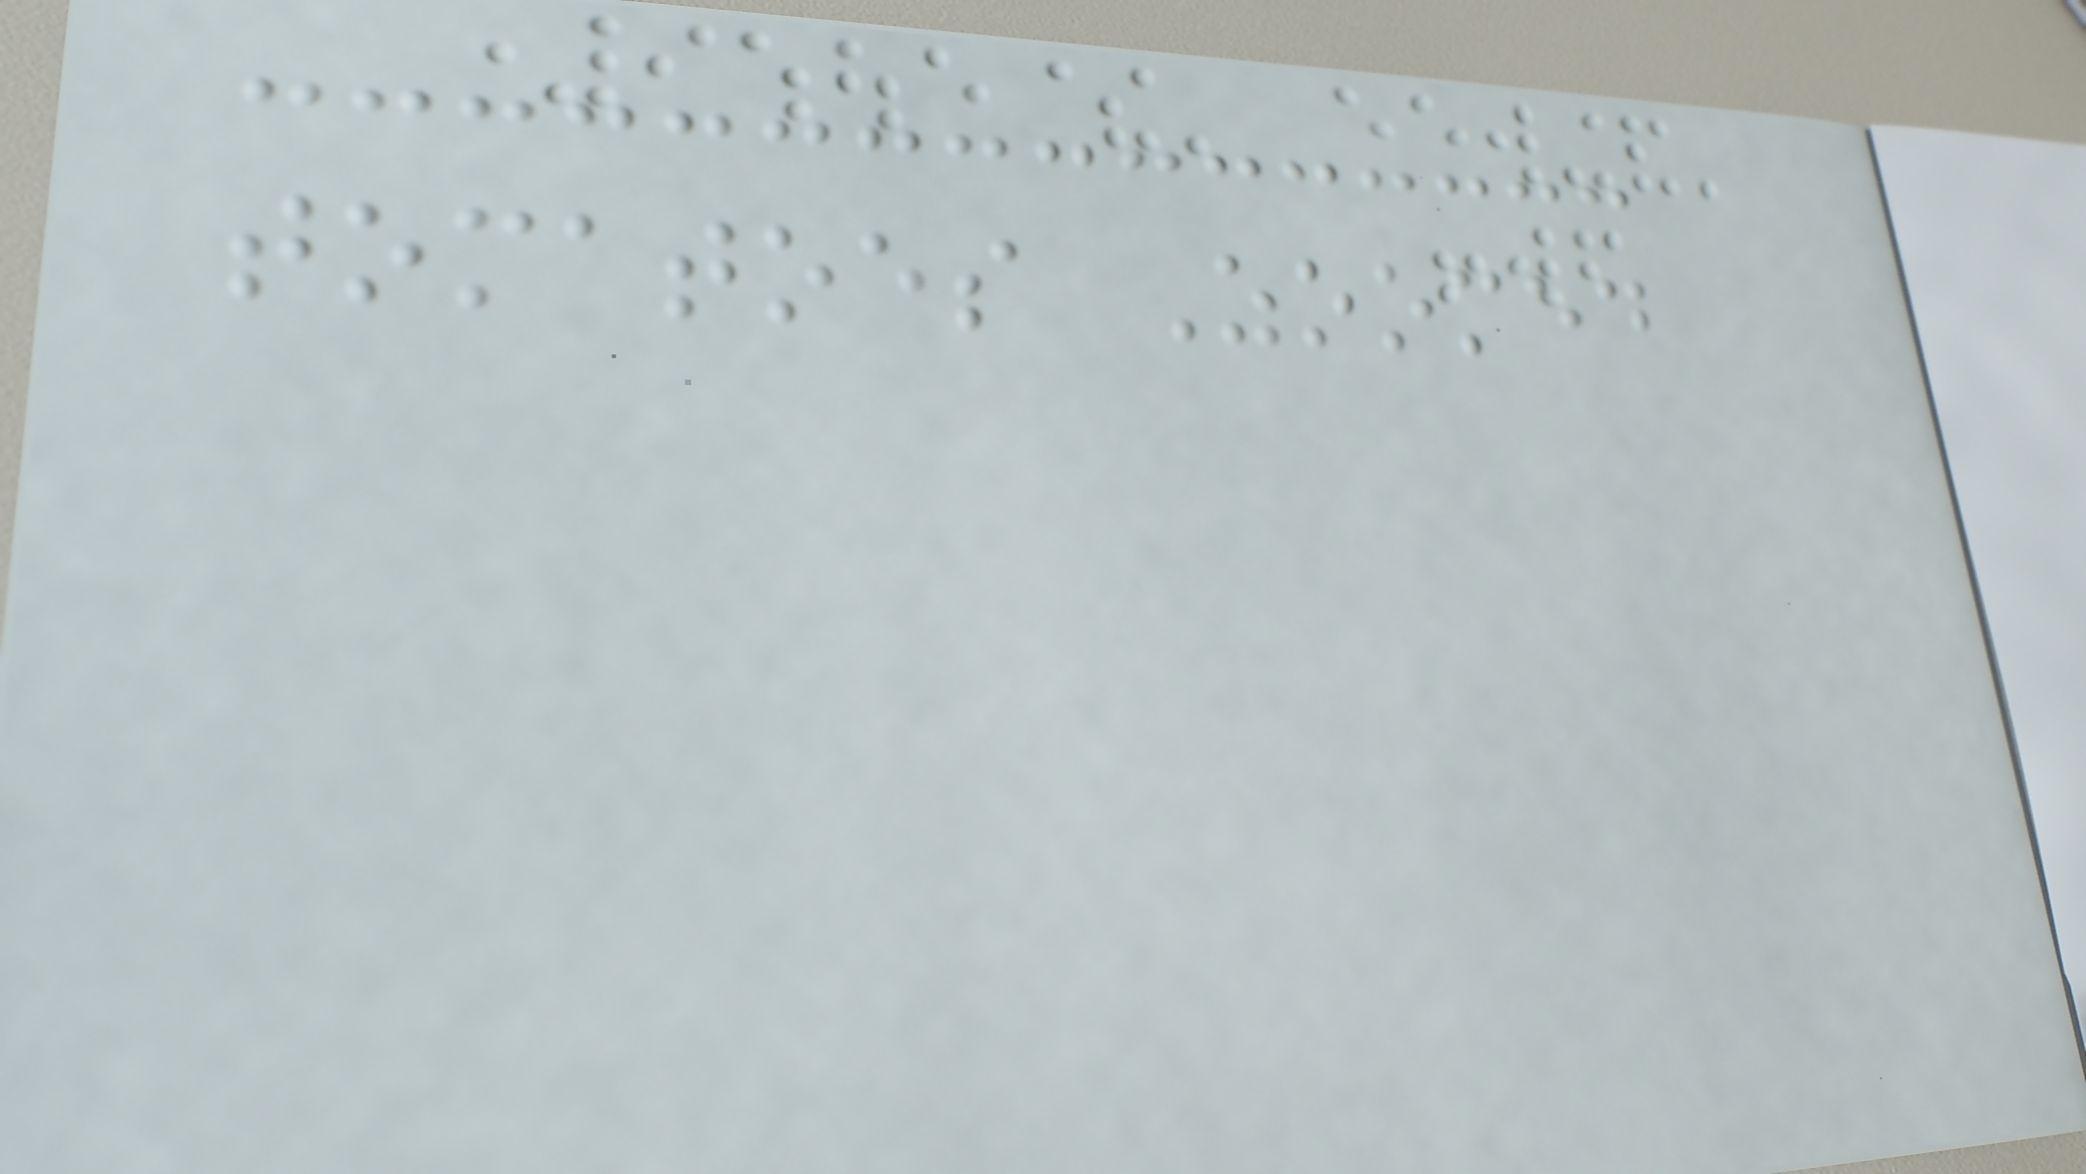tomatoes Zoomed
